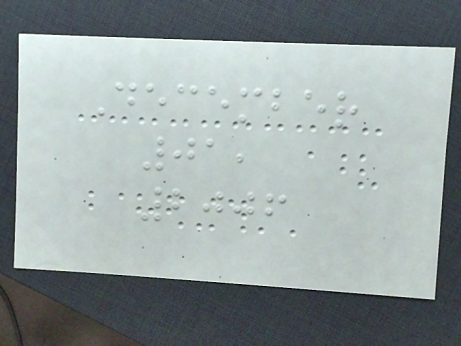December
01,
2006
